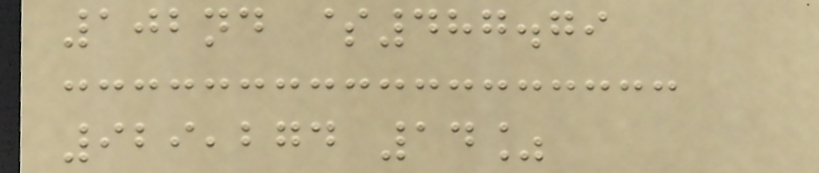102nd $487.79
929,274 14%
